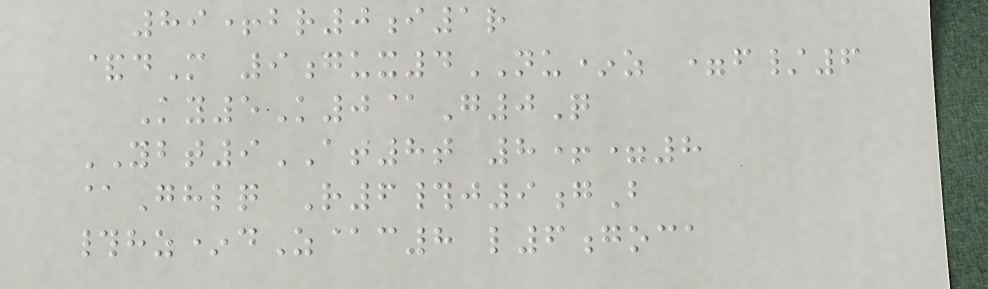89+br0i1r
&dM 9gux4NU*z =f/6
Ky5K0@G0Q
YBT9AT8t 8+=8
@Ghlq R6#j9gB
#hz*dZ@c8 l6goca
